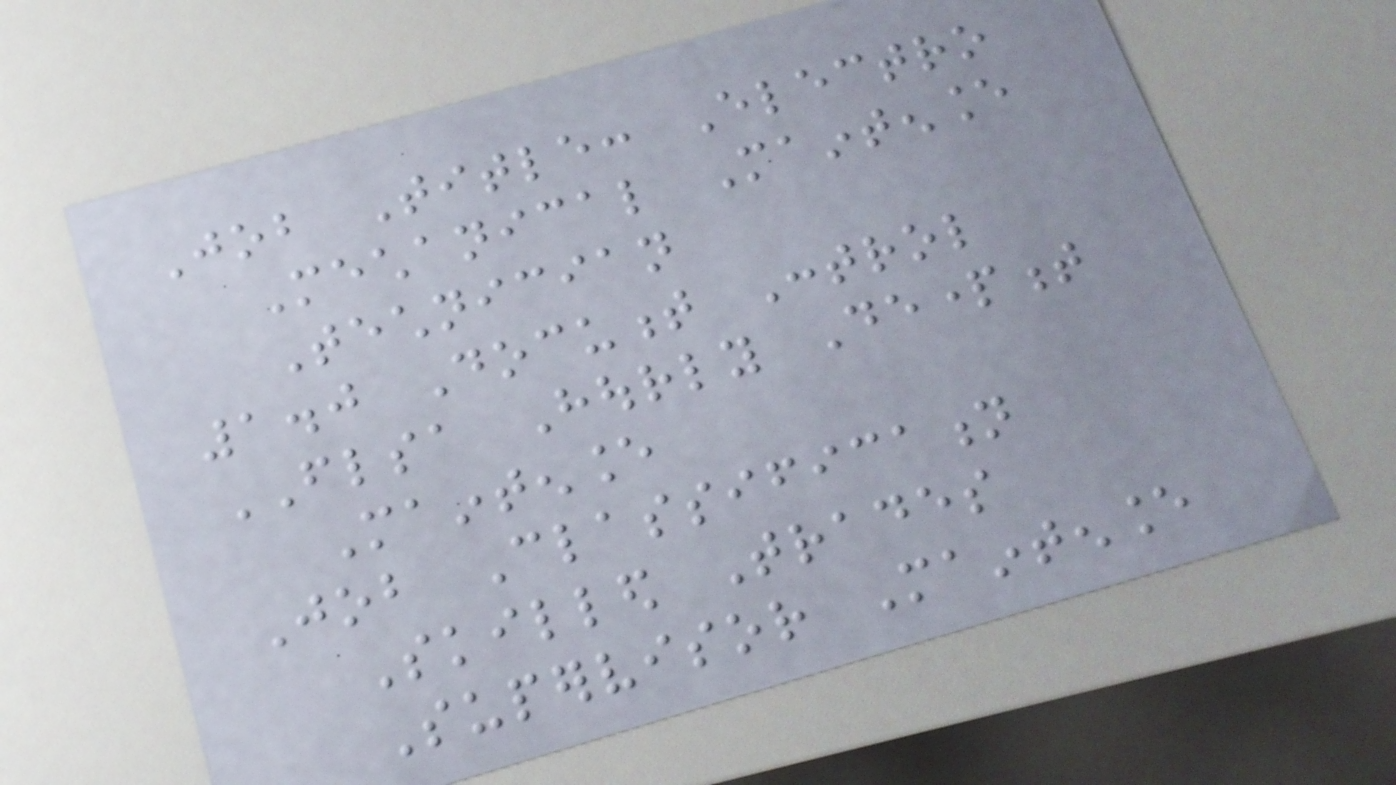Job Title: Electro
Mechanical Maintenance
Technician
1.0 Document Control
FLSA Hourly Department
Maintenance
Job Classification
Skilled Trades
Supervisor Maintenance
